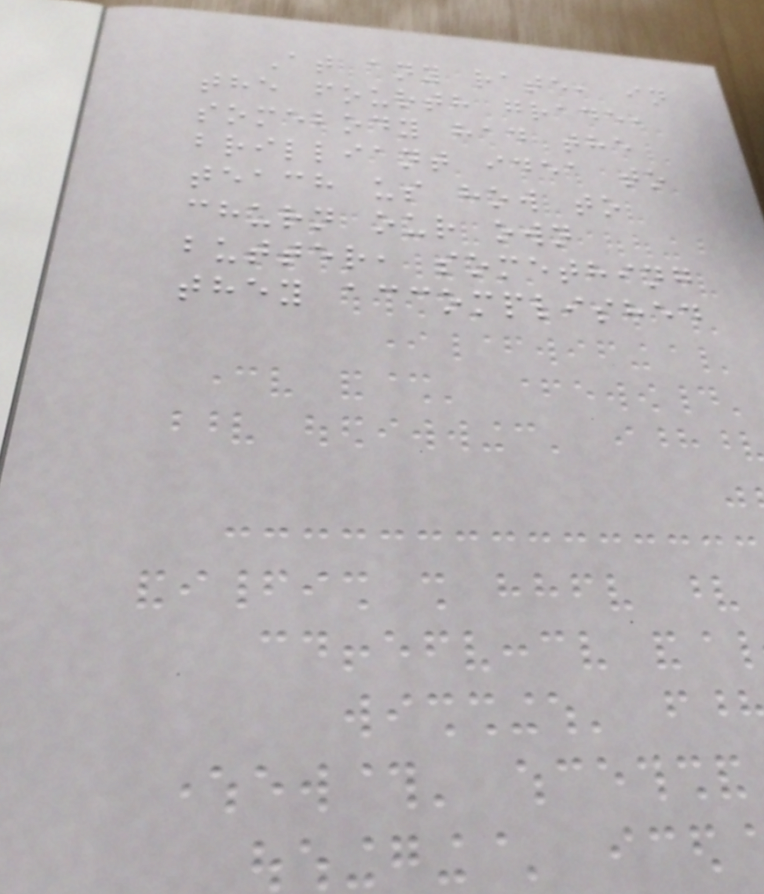At any rate, in
the fourth grade,
somebody had the
brilliant idea to
teach us how to
churn our own
butter, something
they accomplished
